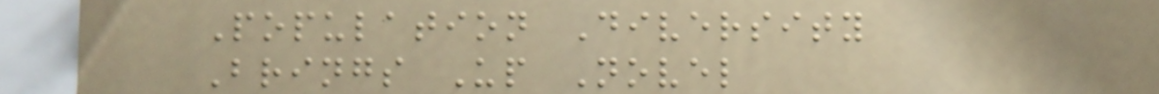Population Diversity
Brings Up Novel
